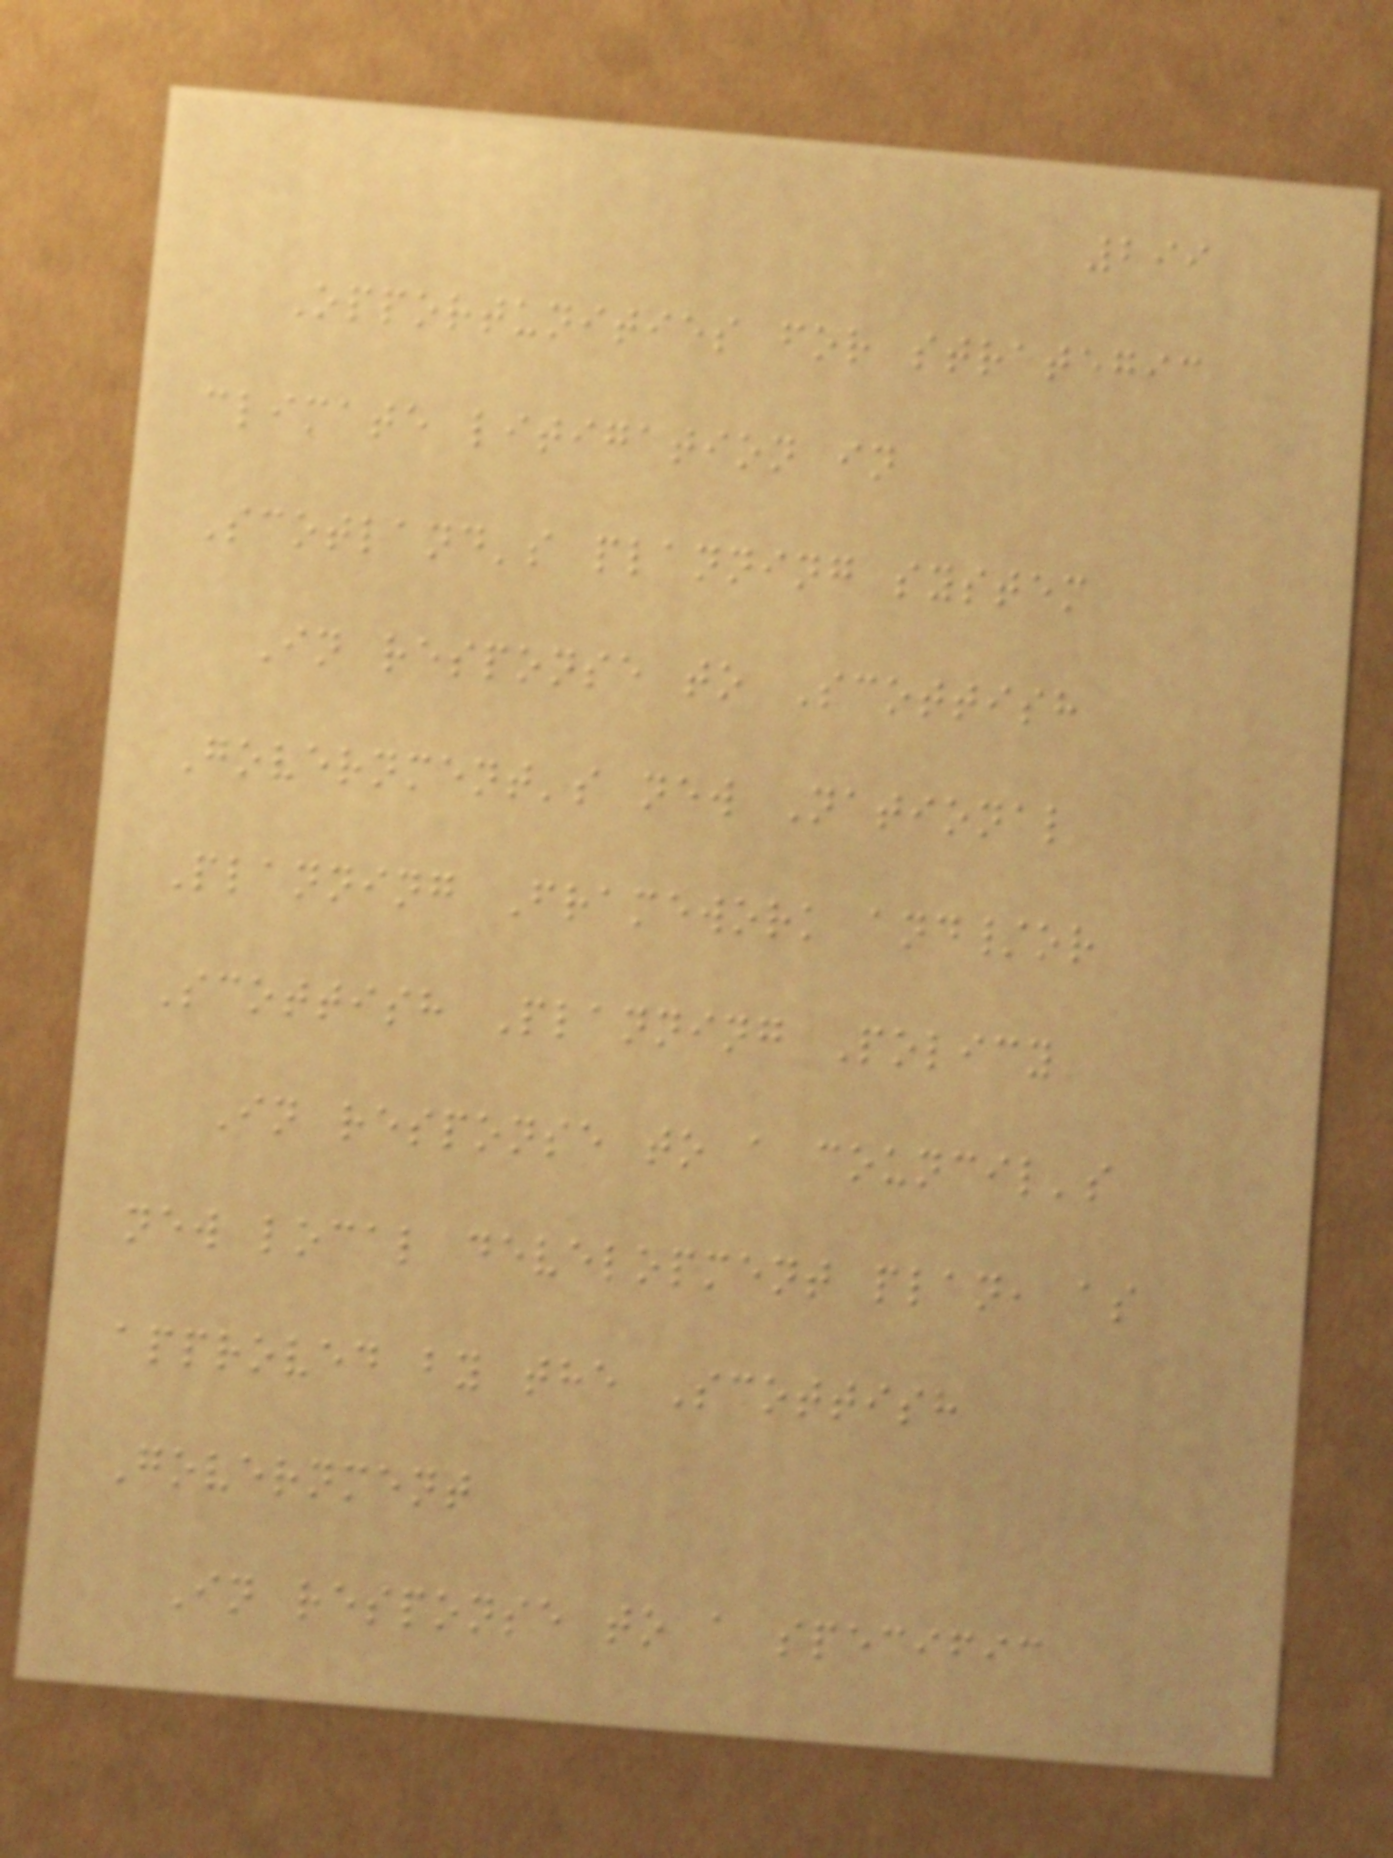299
Opportunities for strategic
climate litigation in
Scotland's planning system
In response to Scottish
Government's new National
Planning Framework and/or
Scottish Planning Policy
In response to a council's
new local development plan, as
approved by the Scottish
Government
In response to a specific
